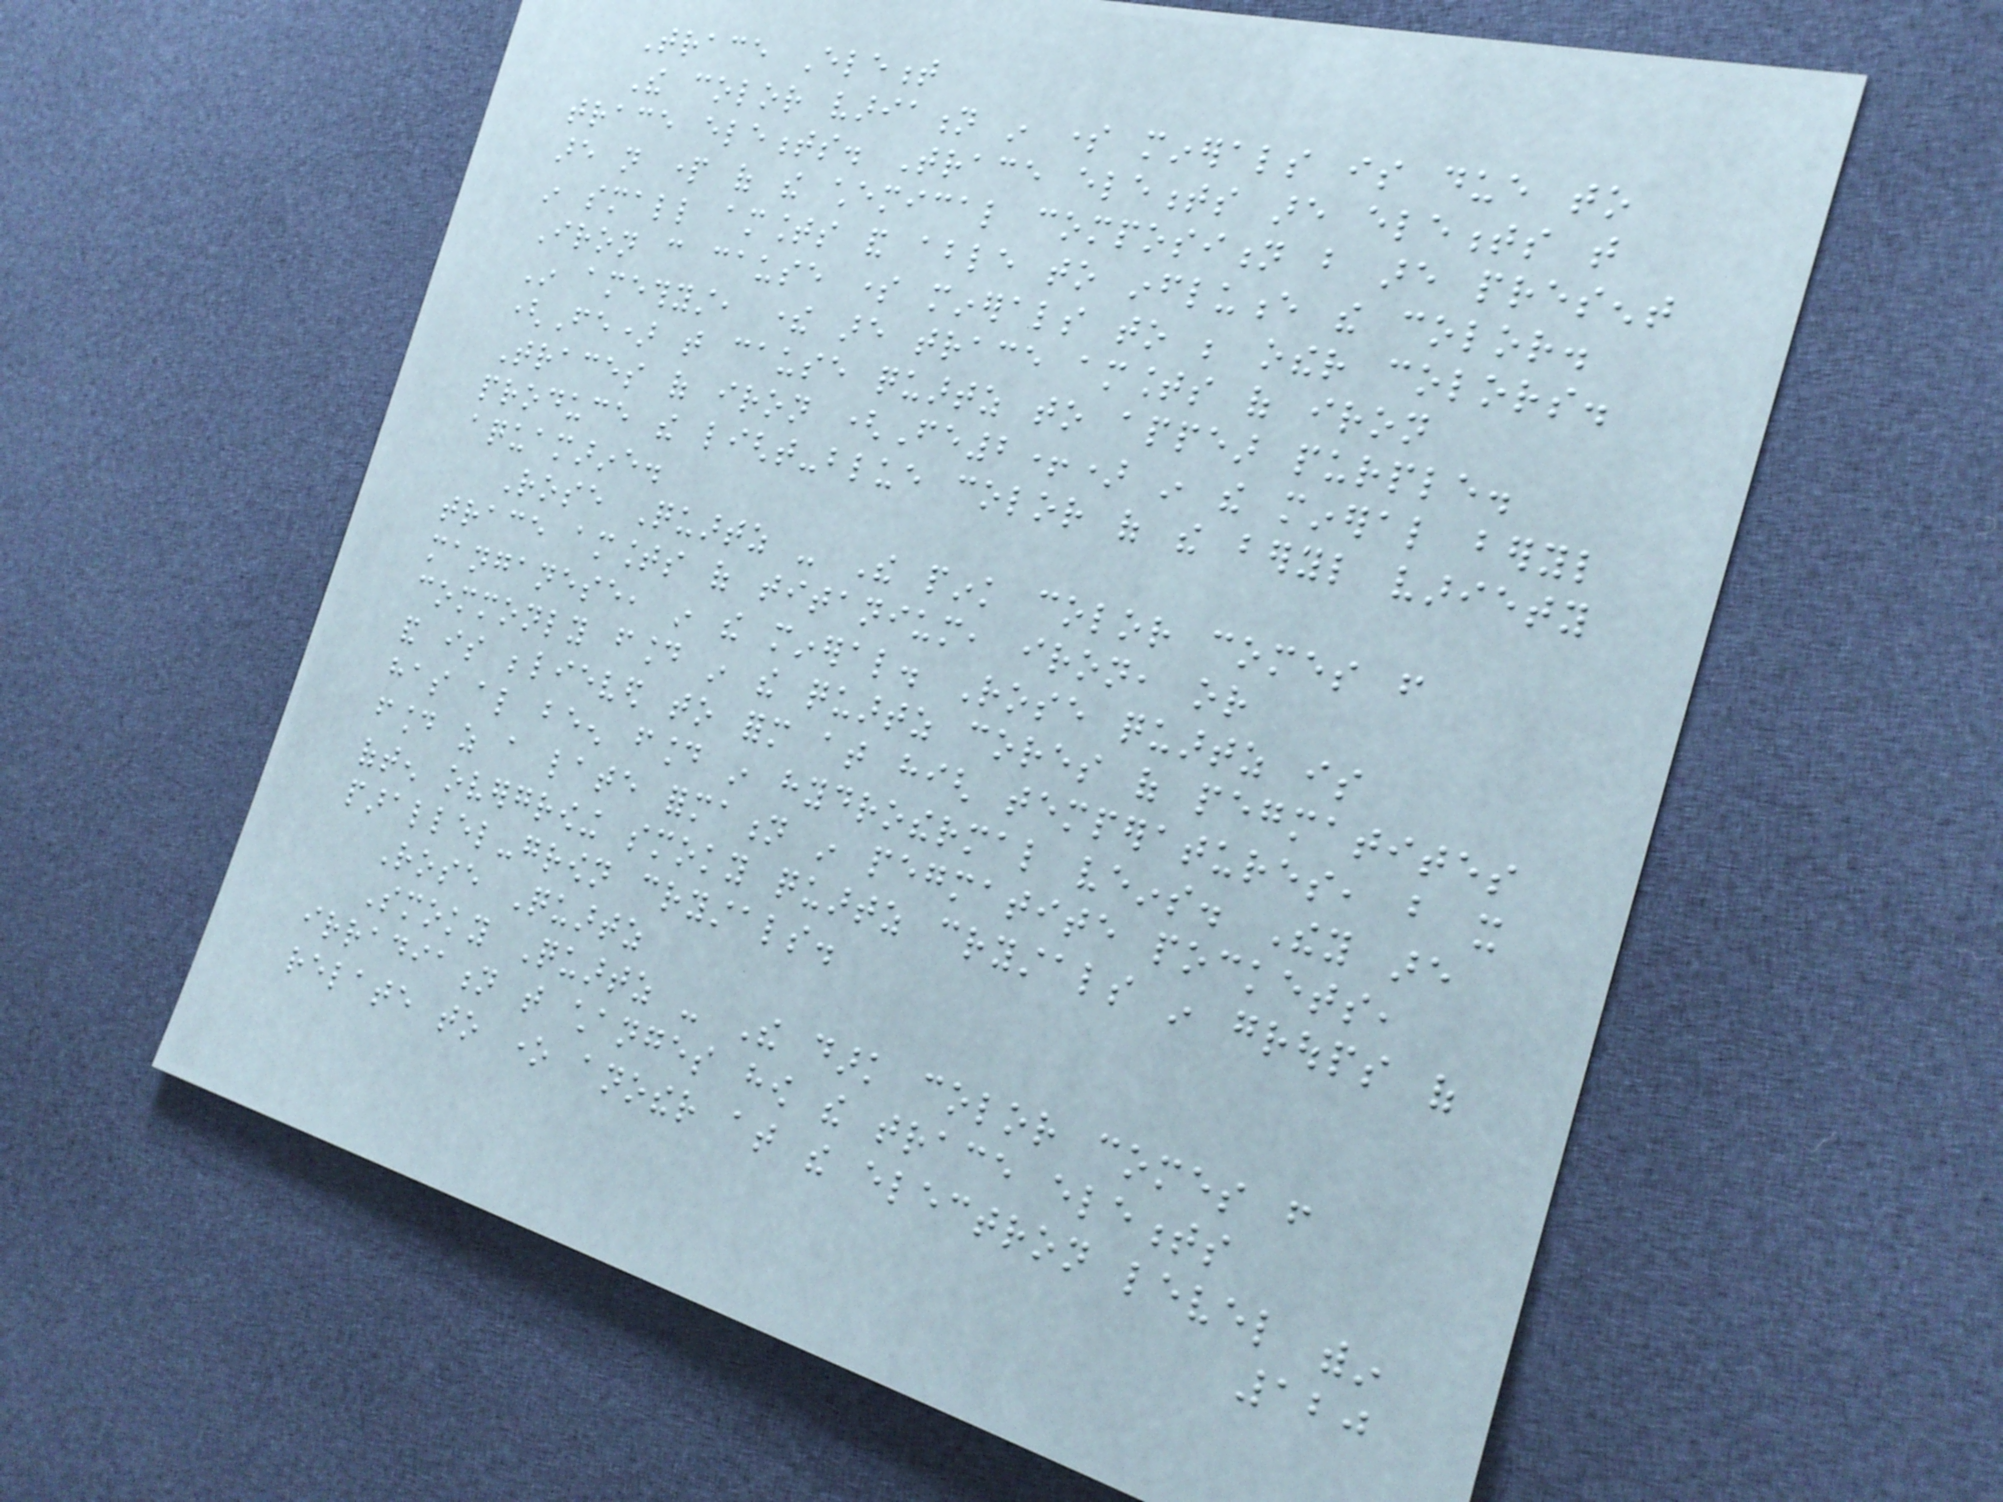Trace Element
The color variation in some minerals is due to
trace elements. Trace elements are elements that
are not part of the chemical composition but are present
in small amounts and able to influence the color.
Iron can cause some minerals to be other colors.
In amethyst, there are trace amounts of iron
(Fe) that cause quartz to appear purple.
Traces of iron (Fe2+) in the mineral beryl
produce the light-blue color of the beryl variety
aquamarine.
Rose Quartz - The pink color comes from
trace amounts of titanium, iron, or
manganese, in the mineral. Rose quartz is
commonly found in the quartz cores of pegmatites
and is believed to form at high temperatures, but it
has also been found in hydrothermal veins. They are
found as a late formation in pegmatite pockets,
often overgrowing smoky quartz crystals in groups of
parallel-grown crystals.
Rose Quartz
Smoky Quartz - The dark color comes from
irradiation that changes how the trace elements
relate to one another at the electron level within
120
